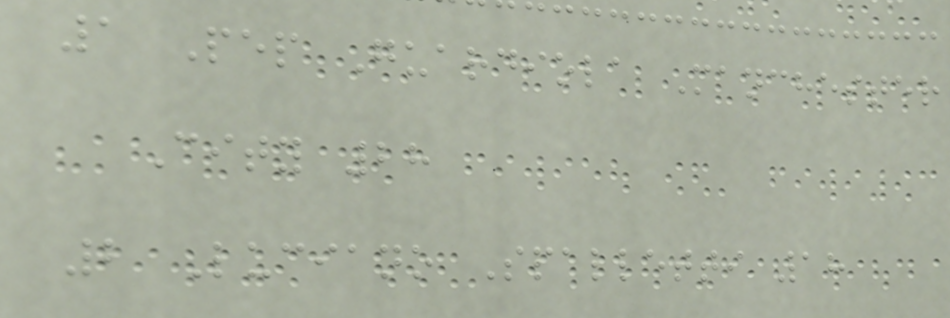1 Pep Guardiola Manchester
City 28
2 Luciano Spalletti 18
